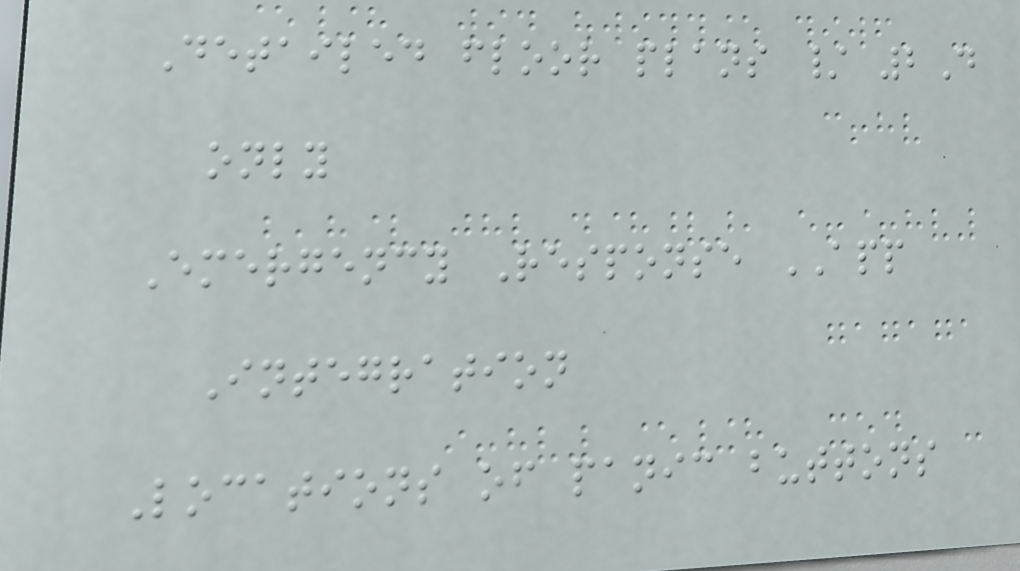Detailed floor plans / 2D
only
Emergency Response APP
Integration
Locations of panic buttons
